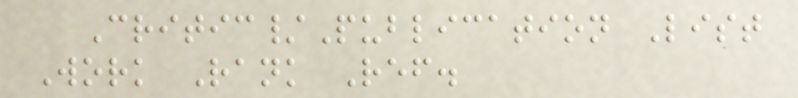Critic/Publication List
Work Rank Ref.
